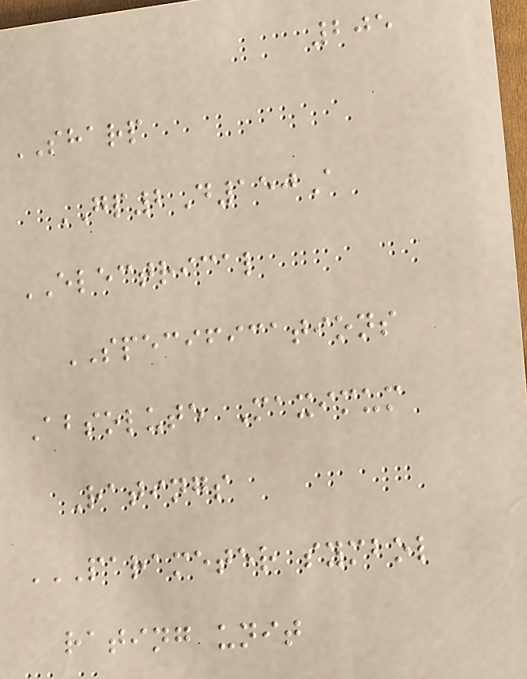205
SHARP
GP2D150A
ELECTRICAL
SPECIFICATIONS
Absolute Maximum
Ratings
PARAMETER SYMBOL
RATING UNIT
